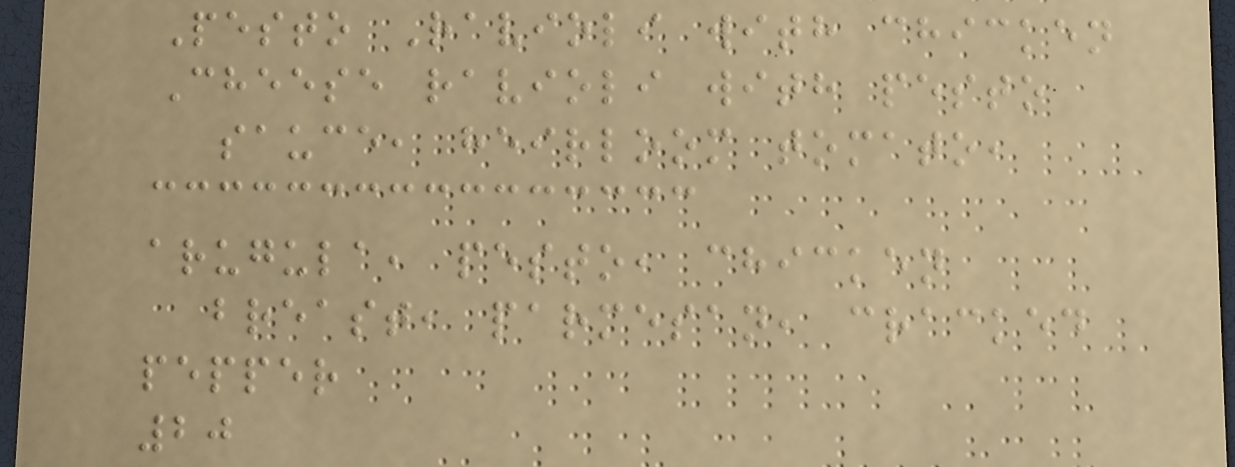Pesto Ravioli with chicken
Cheese ravioli with pesto
sauce, heirloom tomato,
arugula, pesto, chicken
breast, parmesan, cracked
pepper
20
